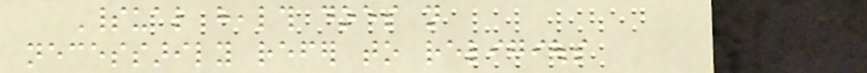Spiritual health does not
necessarily refer to religious
